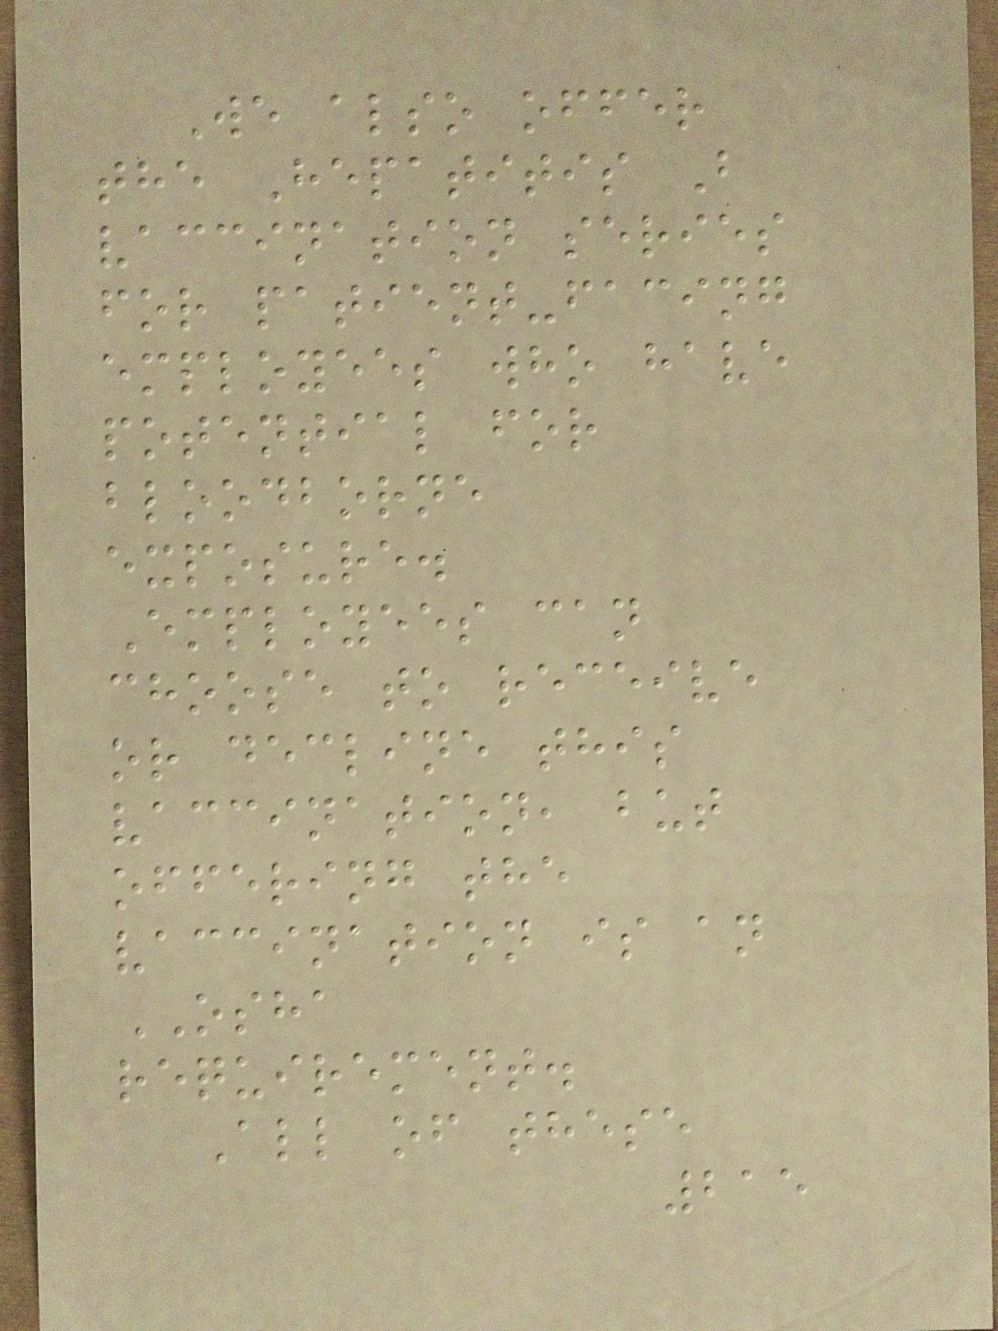We also offer
the Hepatitis B
vaccination series
for patient-facing
employees who have
potential for
bloodborne
exposure.
Employees can
choose to receive
or decline this
vaccination, but
offering the
vaccination is an
OSHA
requirement.
All of these
215
